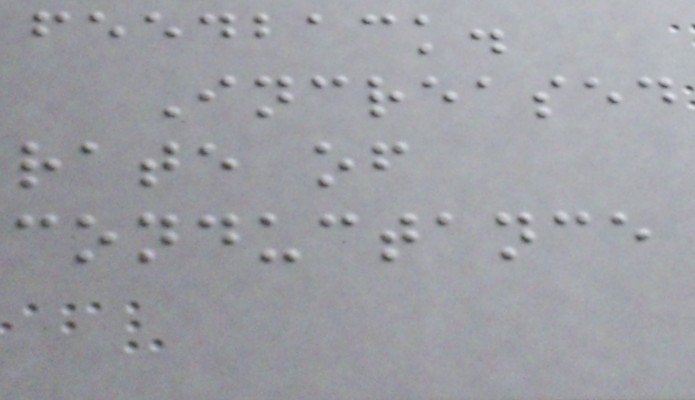feedback.
Increased
rate of
conductance
